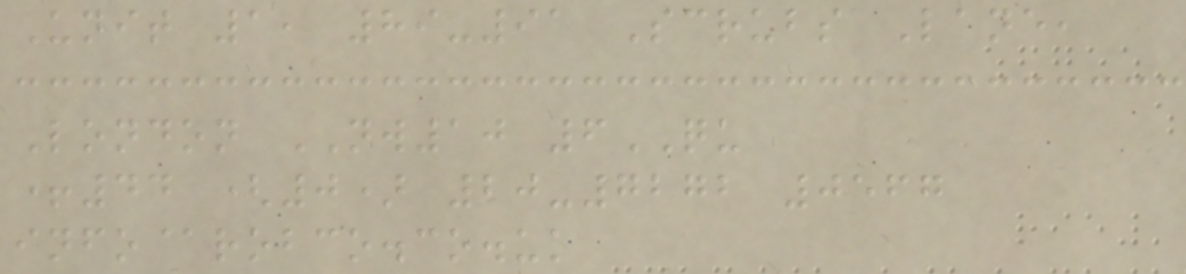Unit 1, 89-91 Scrubs Lane,
London NW10 6QU
+44 (0) 20-7272 0567
info@robco.co.uk
